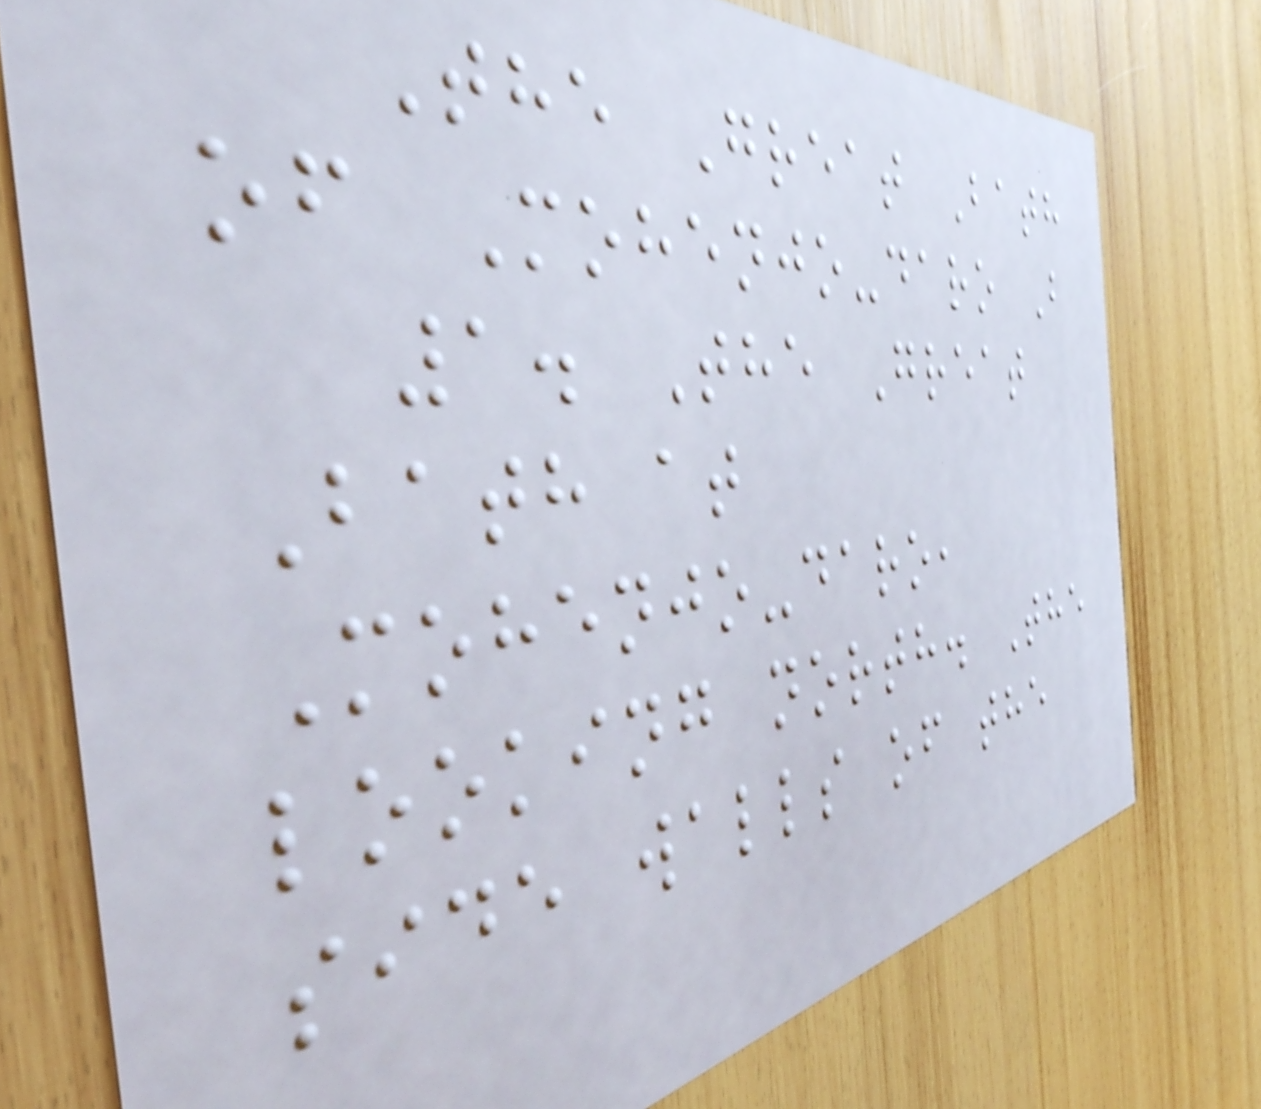The Great Bath
of Mohenjo-daro B
1. The Great
Bath at
Mohenjo-daro,
looking north. The
side walls of the
